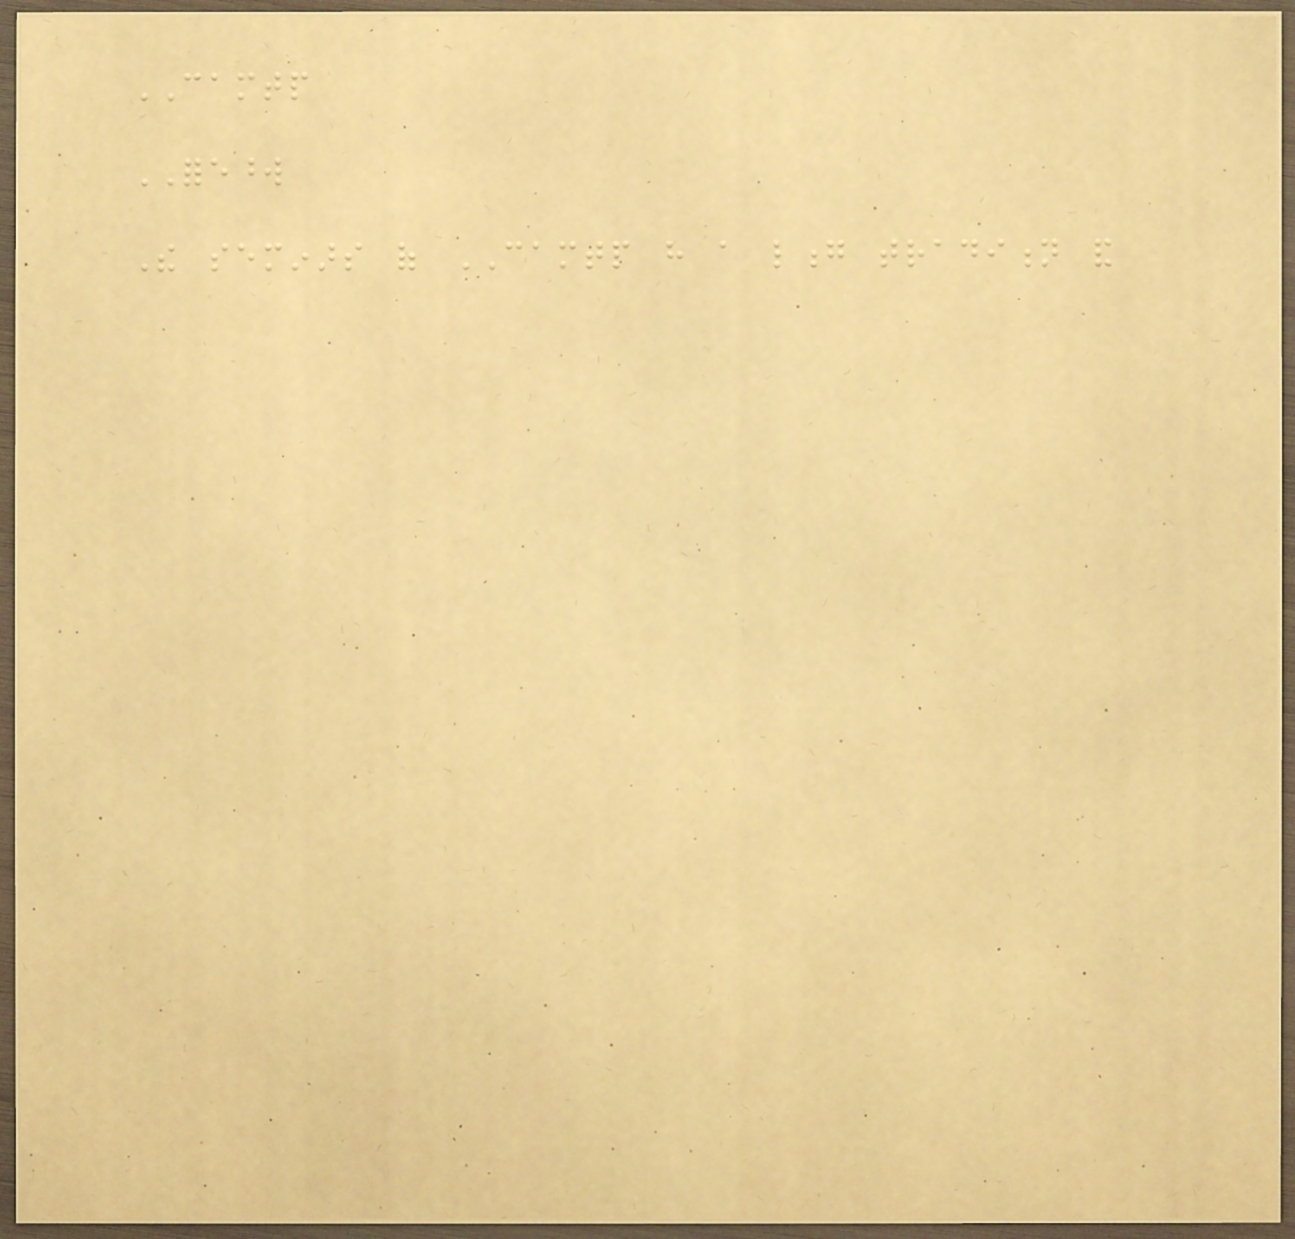CAMTP
FOREWORD
The seminars of CAMTP have a long tradition and
